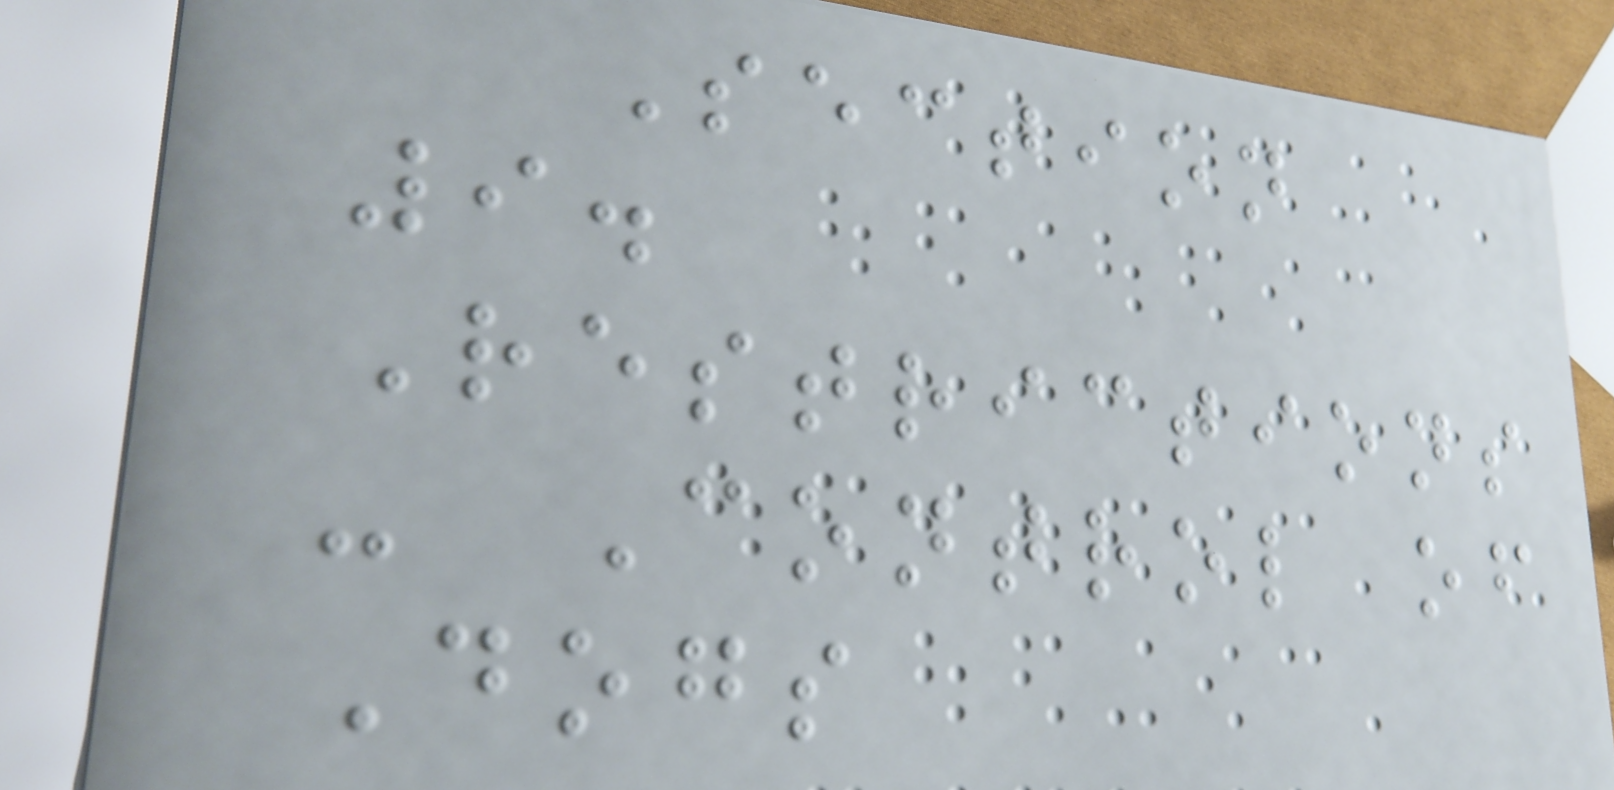Section
9.
Restrictions
- Control of
Dogs
